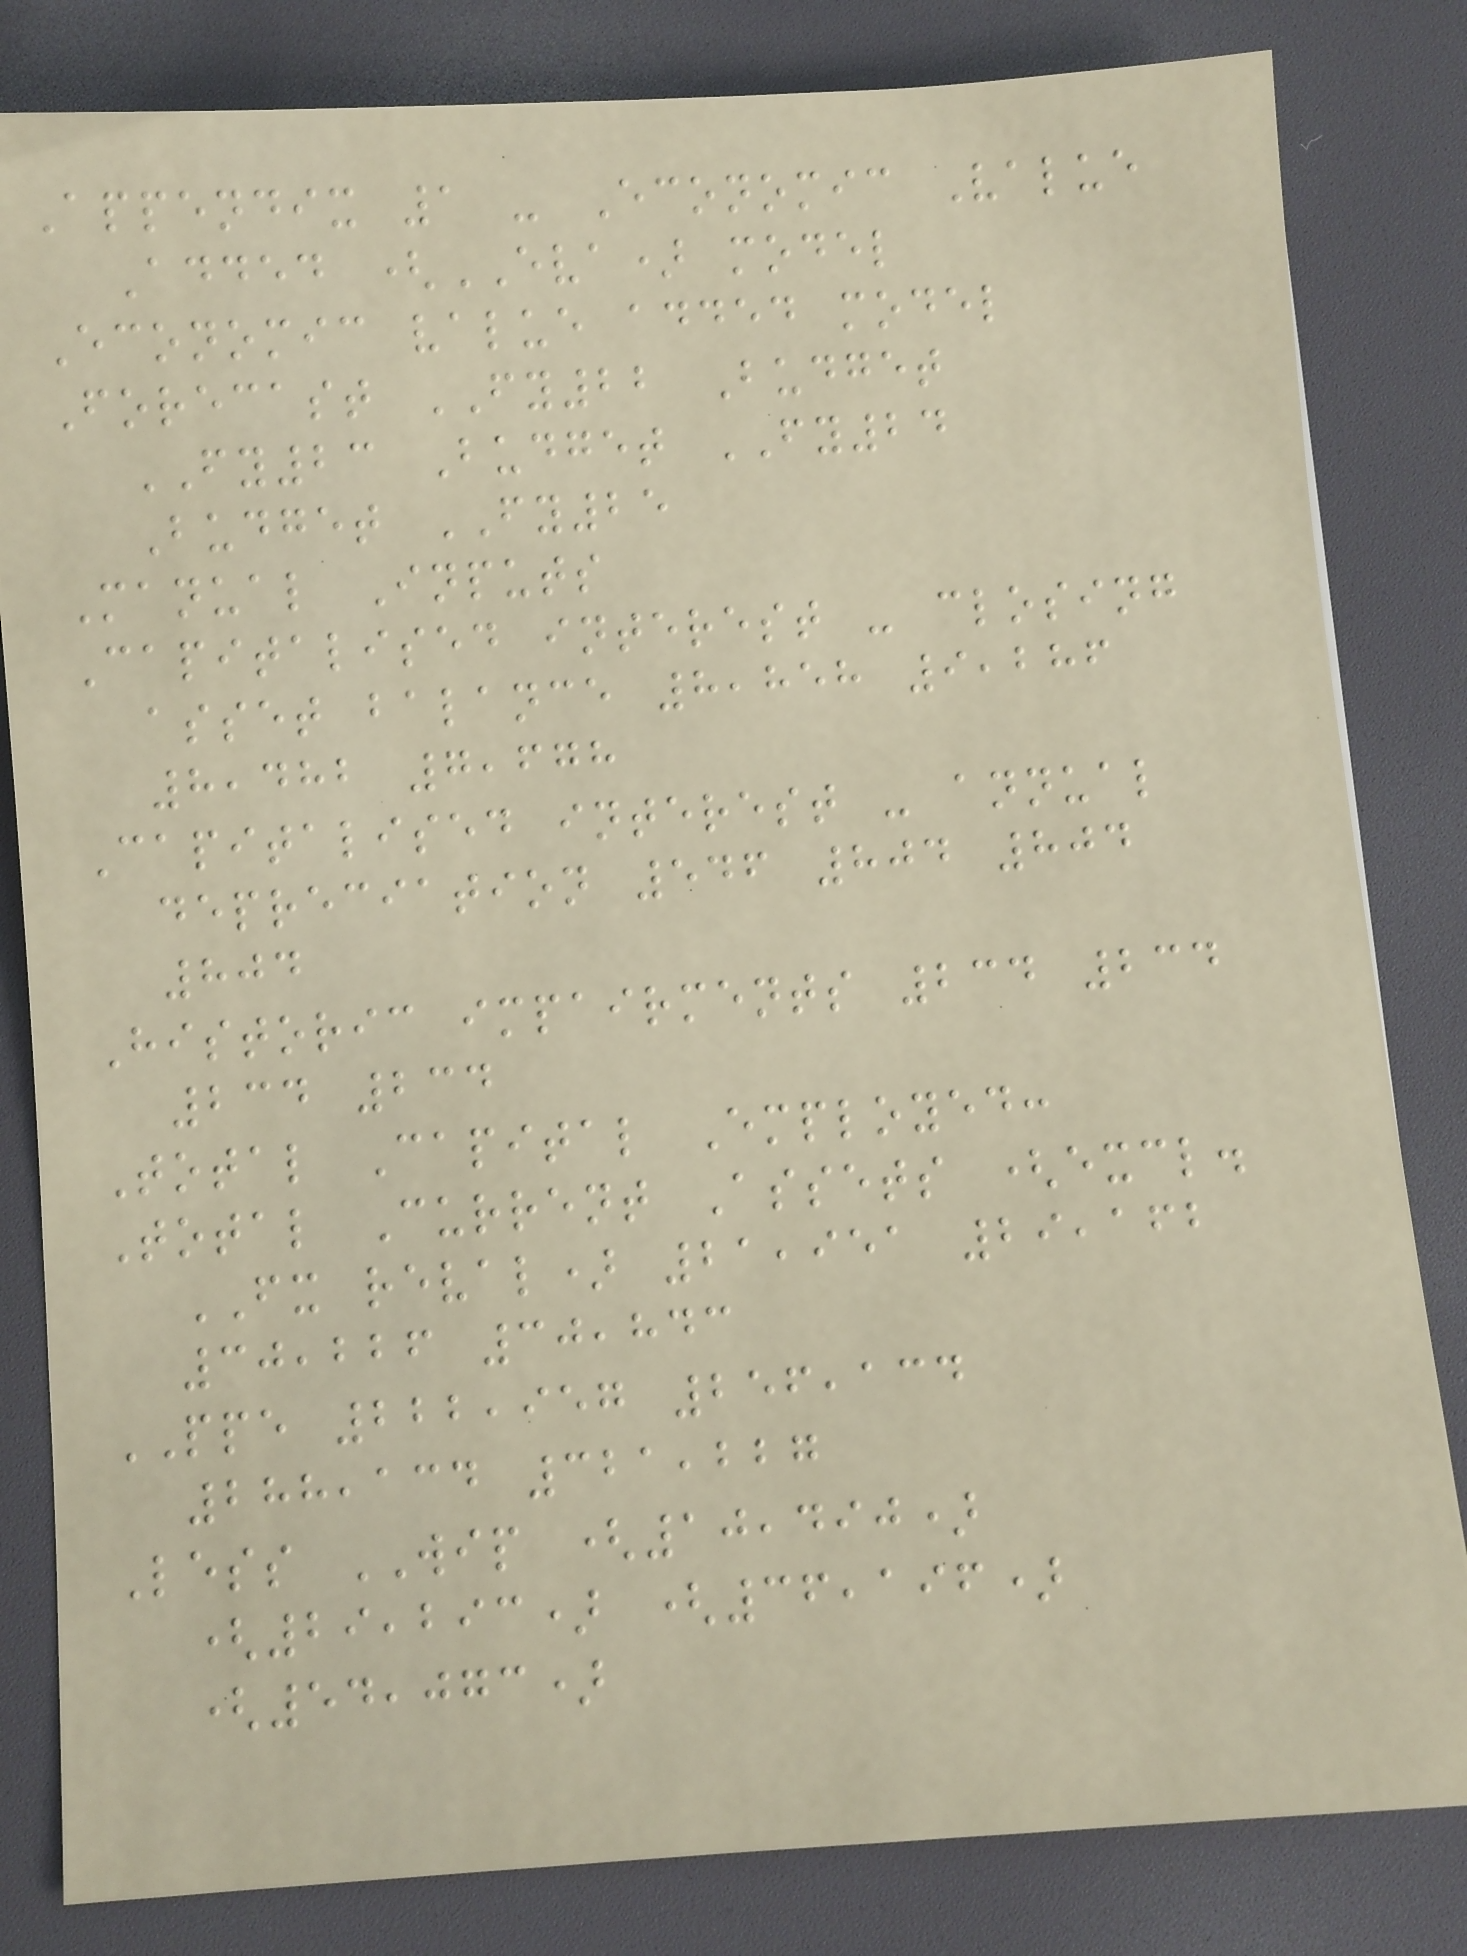Appendix 1 - Economic Value
Added (EVA) model
Economic value added model
Forecast FY22 Budget
FY23 Budget FY24
Budget FY25
Manual Inputs
Capitalised interest - closing
asset balance 8,858 9,286
8,482 7,678
Capitalised interest - annual
depreciation 546 804 804
804
Historic impairments 234 234
234 234
Total Capital Employed:
Total Current Assets (excl.
FX reval) 21,951 29,162
30,226 30,843
PPE 222,957 256,134
288,134 321,227
Less WIP (10,490)
(29,293) (36,196)
(54,073)
